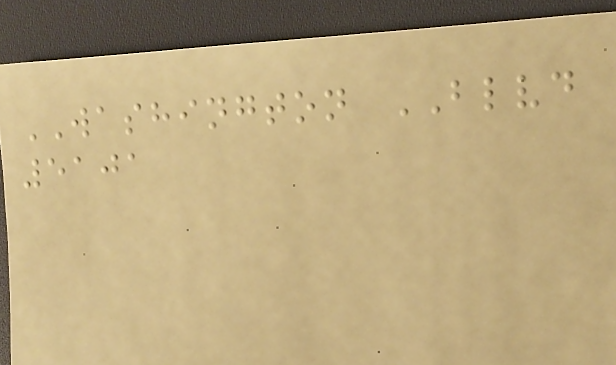WASHINGTON BLVD
5101
